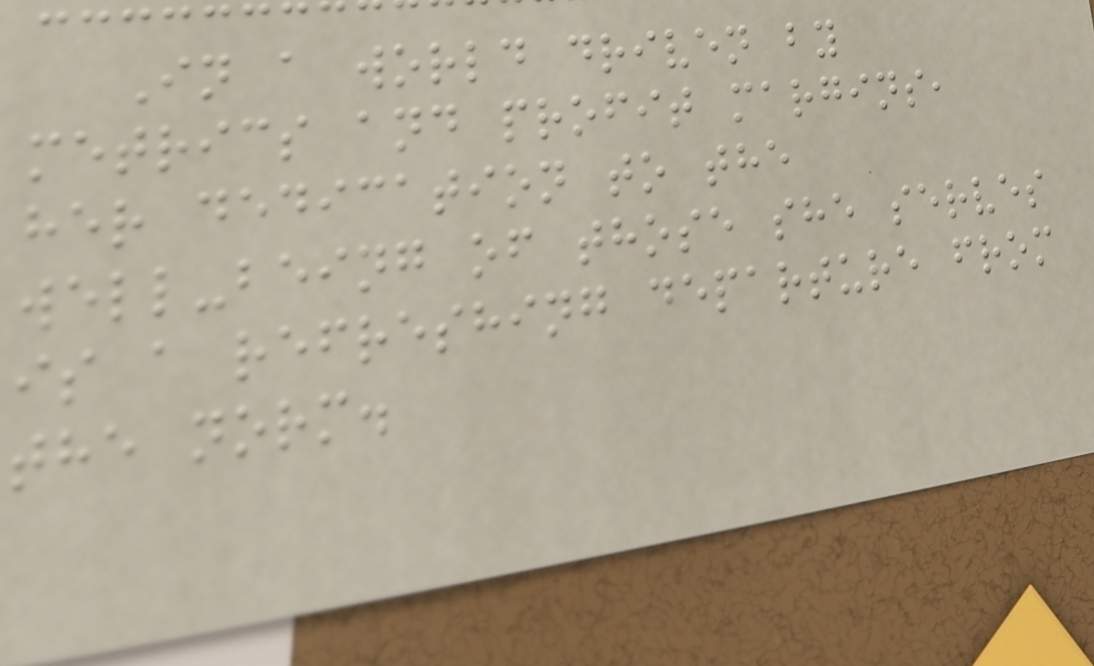In a world driven by
metrics and profit margins,
her dedication to the
well-being of those she serves
is a refreshing departure from
the norm.
